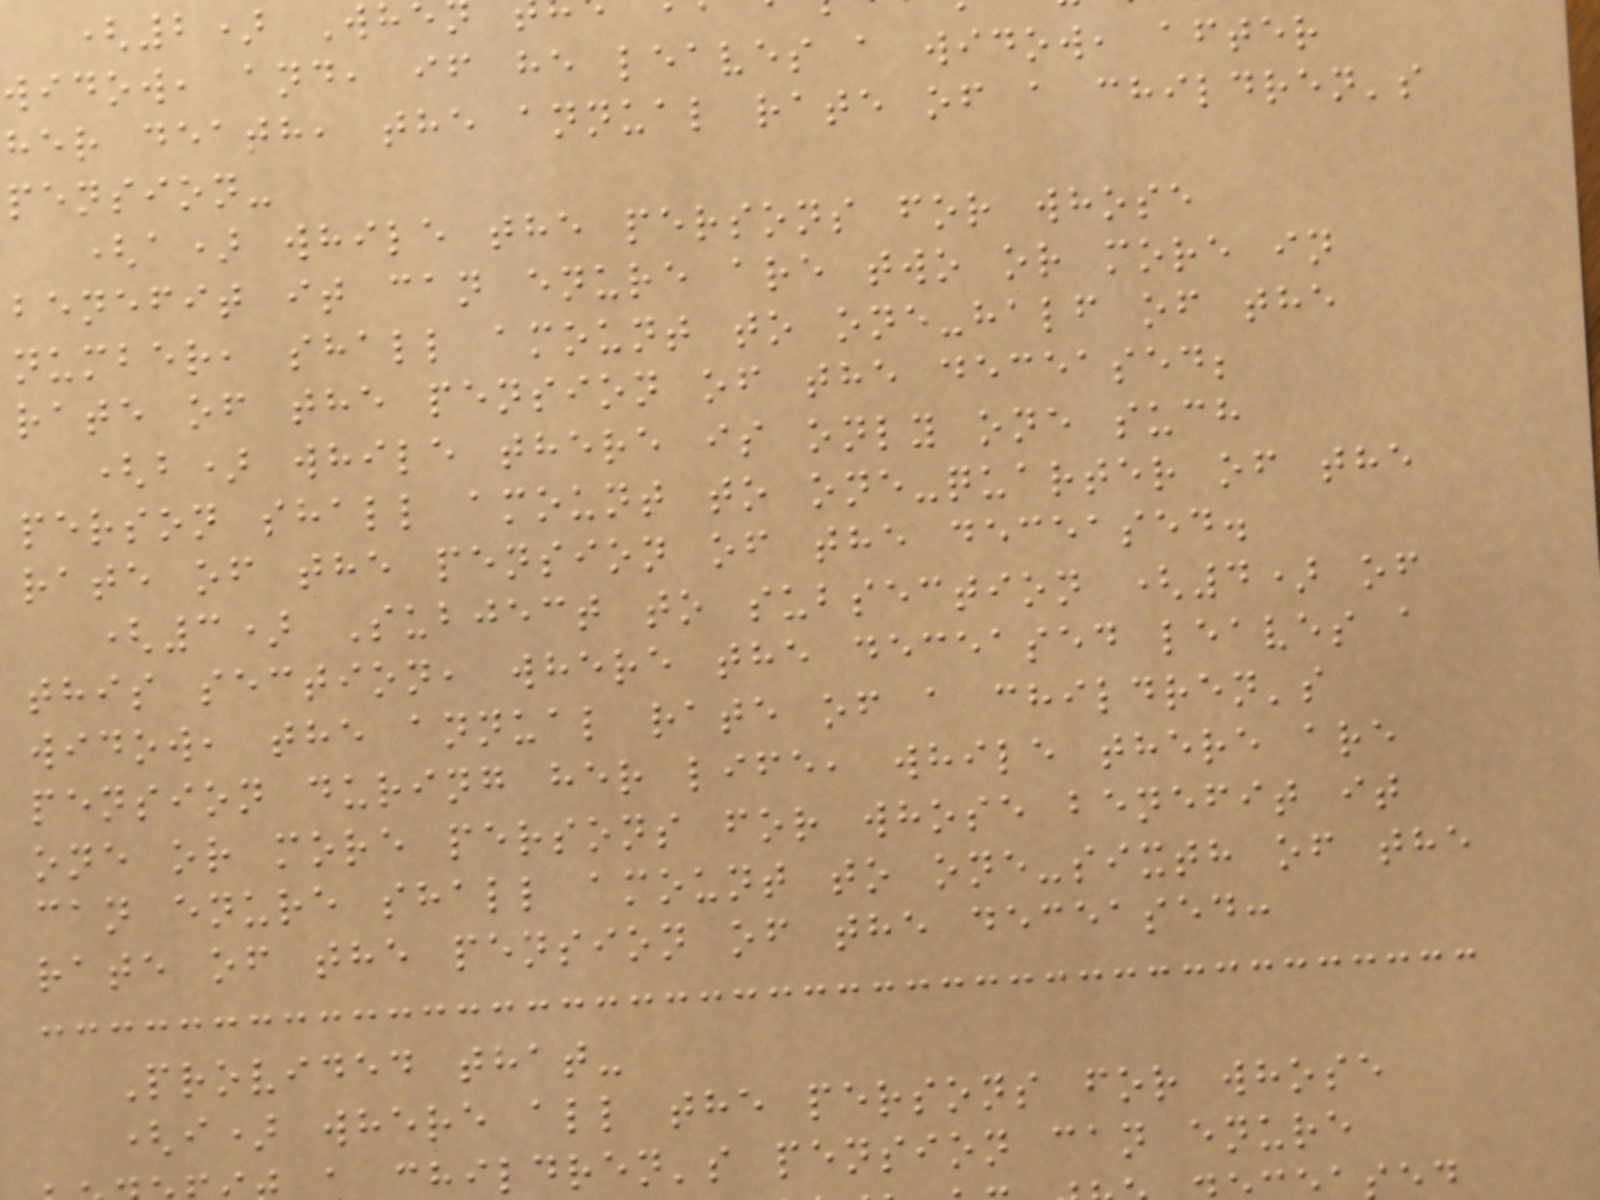(2) Wh
widow, and, if he leaves a widow, after
her death, the annual rate of a children's
pension-
(a) while the persons for whose
benefit it can enure are two or more in
number, shall amount to one-half of the
rate of the pension of the deceased;
(b) while there is only one such
person shall amount to one-quarter of the
rate of the pension of the deceased.
(3) Subject to subsection (4) of
this section, where the deceased leaves a
widow, the annual rate of a children's
pension during her life, while there are
one or more persons for whose benefit it
can enure shall amount to one-sixth of the
rate of the pension of the deceased:
Provided that-
(i) where all the persons for whose
hildren's pension can enure
